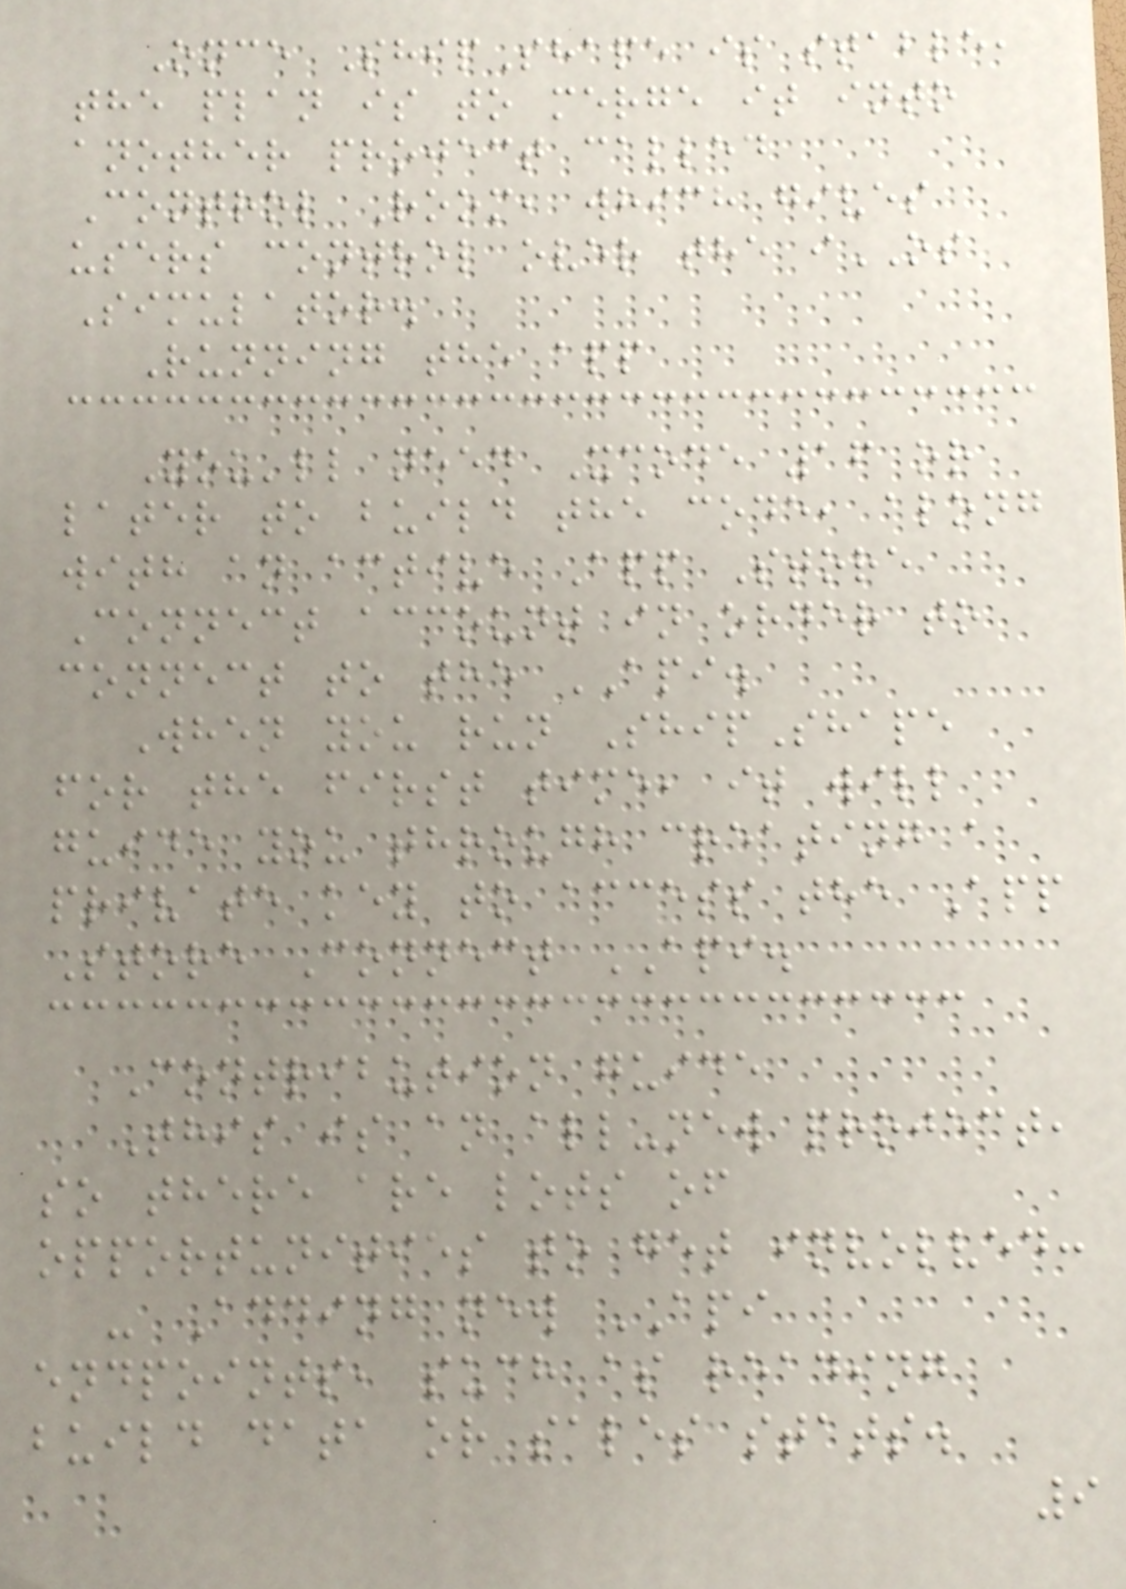Once ShipShape is stable,
the plan is to merge it into
another project called
Control Room, which gives
users control over the iOS
Simulator.
Running the app
You'll need Xcode 16 or
later to build the code, along
with an active App Store
Connect account in order to
connect to the API.
When you run ShipShape
for the first time, it will
guide you through creating a
private key to access the App
Store Connect API.
Contribution guide
This is an all-new project,
so there are lots of
opportunities to get involved:
- Adding new API
endpoints, such as reading
build data or sales stats.
9
